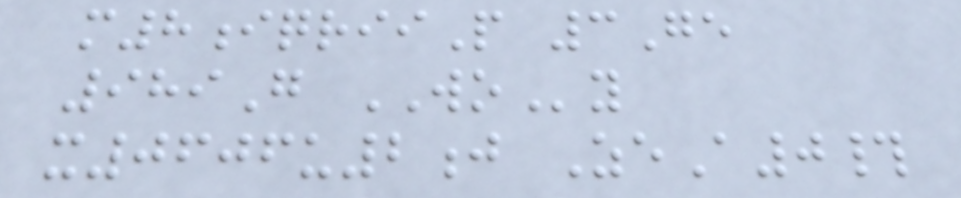m8iqriiP 3Ge
989G WOy
x0606u2j ZeA0#
